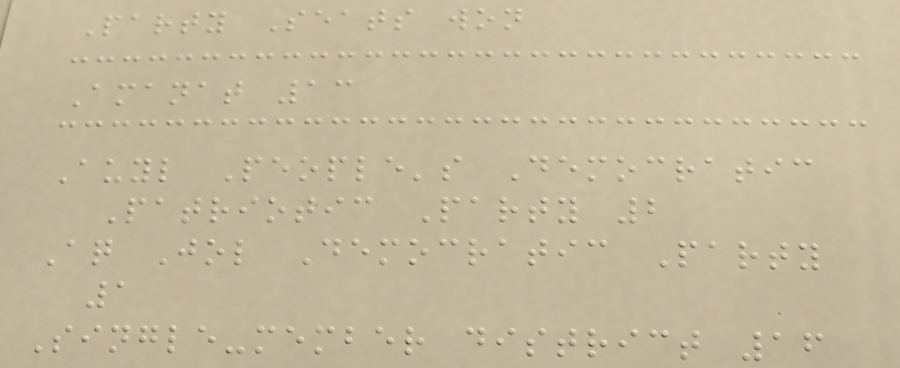Party Seats won
Amanat 13
Auyl People's Democratic
Patriotic Party 2
Aq Jol Democratic Party
1
Single-member district 16
